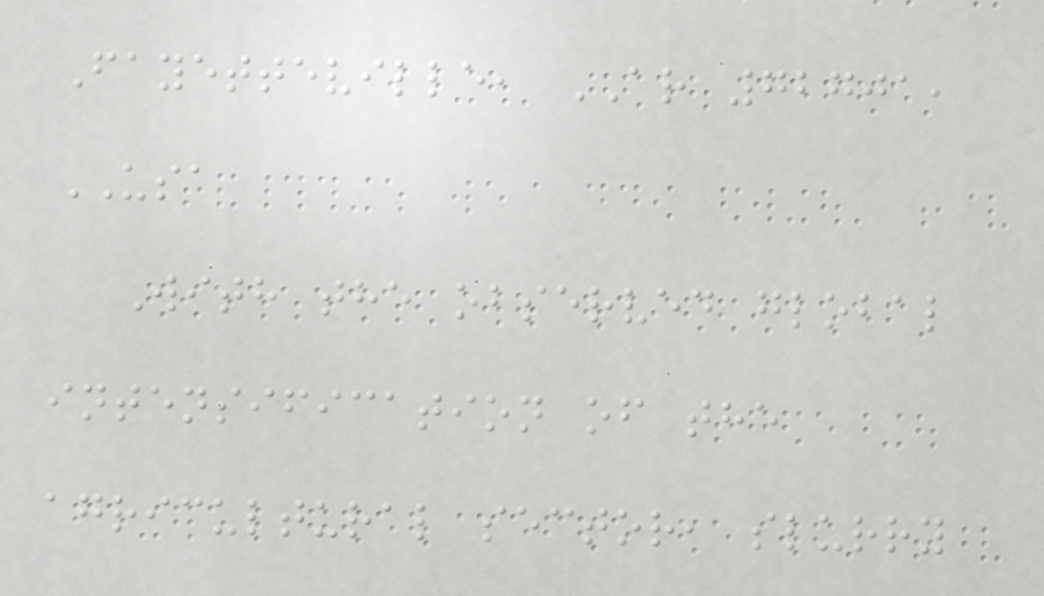Fayetteville, AR 72701,
USA
With the observed global
intensification of the
agricultural sector, slurry
